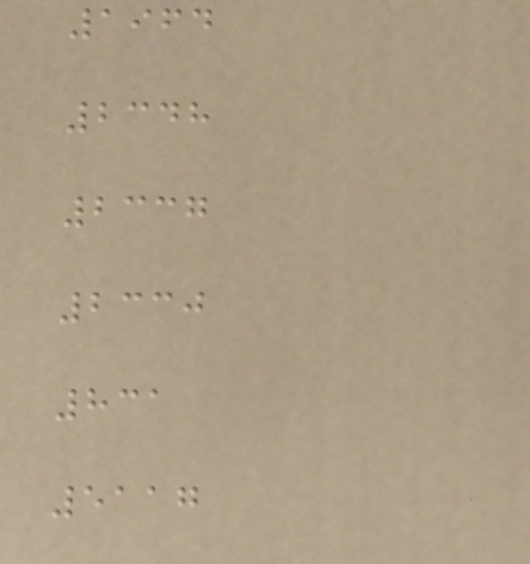1964
2348
2337
2330
831
5117
